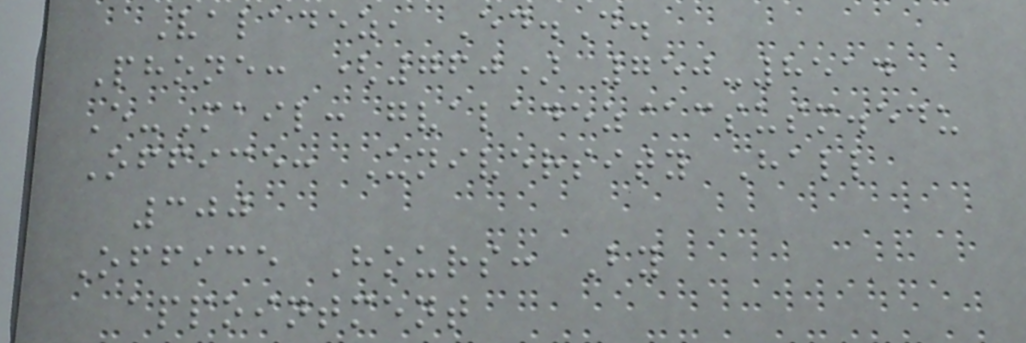Valadez, Ed.D.
Phone: (760) 750-8514
E-Mail: gvaladez@csusm.edu
Office: University Hall
300
Office Hours: By
appointment
